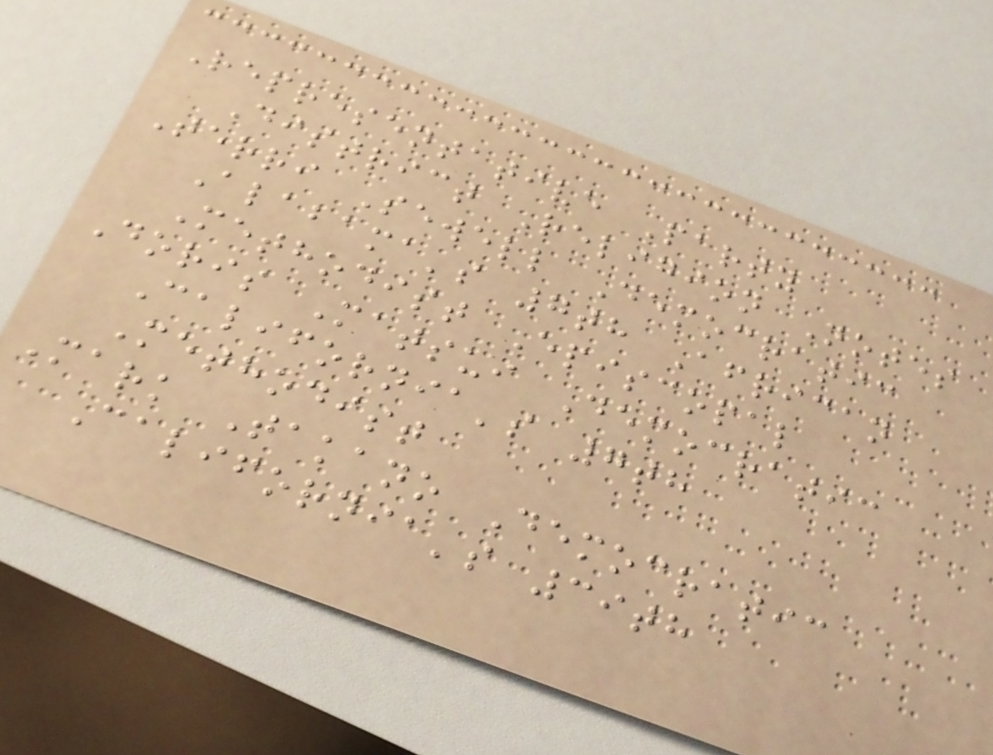Representative Party
District Religion Notes
Terri Sewell Democratic
Alabama's 7th African
Methodist Episcopal
Doris Matsui Democratic
California's 7th
Methodist
Mark Takano Democratic
California's 39th
